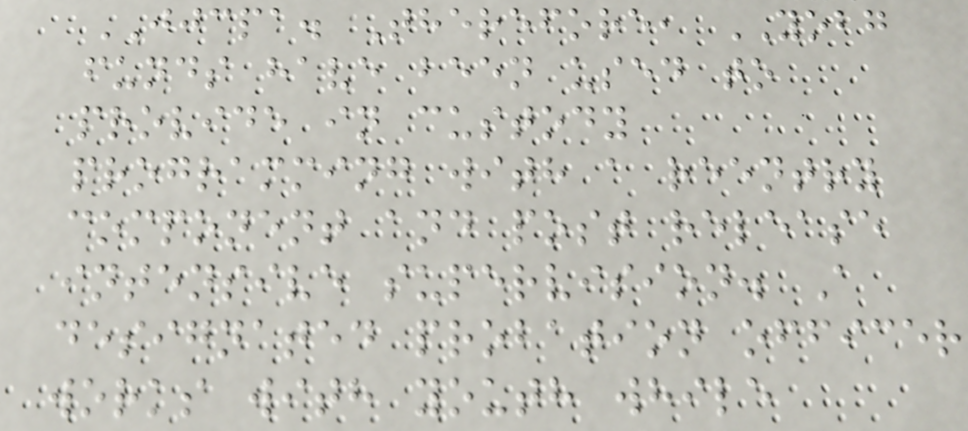JJCPA. Therefore, YOBG
funds have been used to
provide in custody
programming with a reentry
component and post release
intensive supervision. A
designated probation officer
works with youth while
